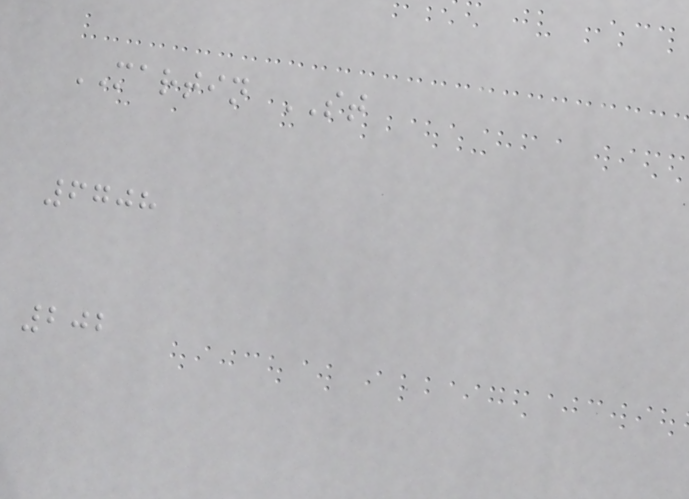MARTIN ST
6708
202
